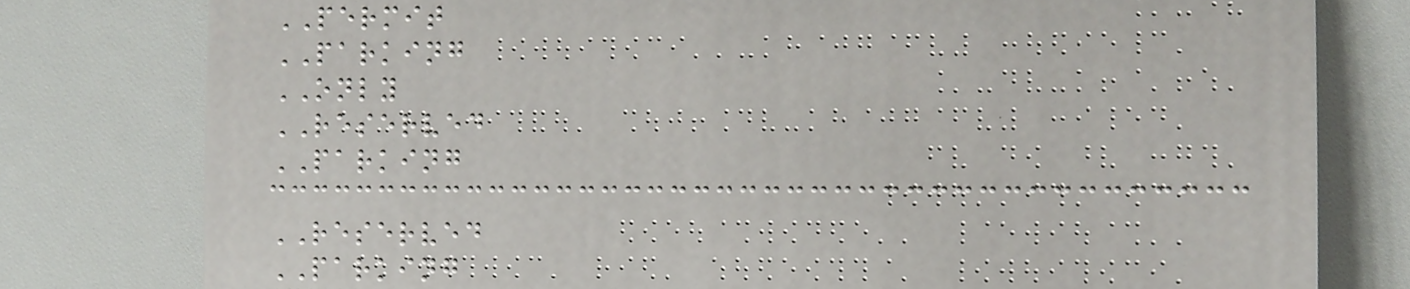PERMIT
PARKING
ONLY
RESERVED
PARKING
RESERVED
PARKING
